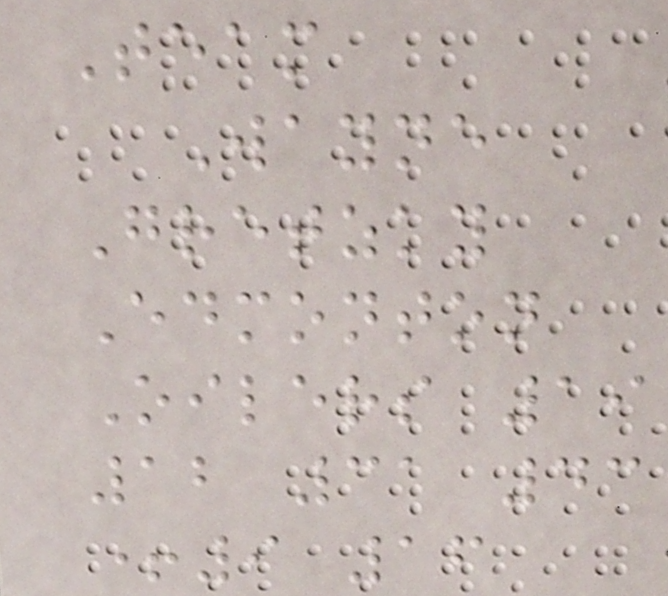Team
Wayne
Gretzky
Edmonton
Oilers 19
12 31 43
+9 16
